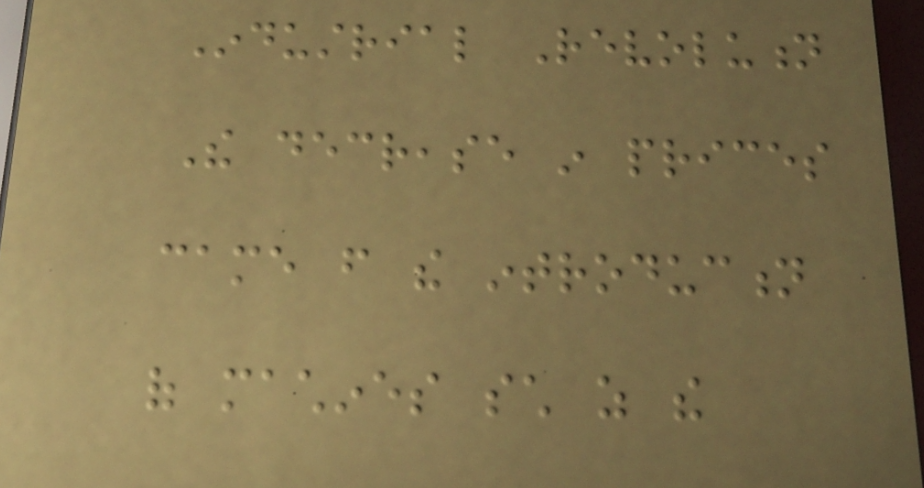Industrial Revolution
The decrease in prices
came from the introduction
of machines such as the
